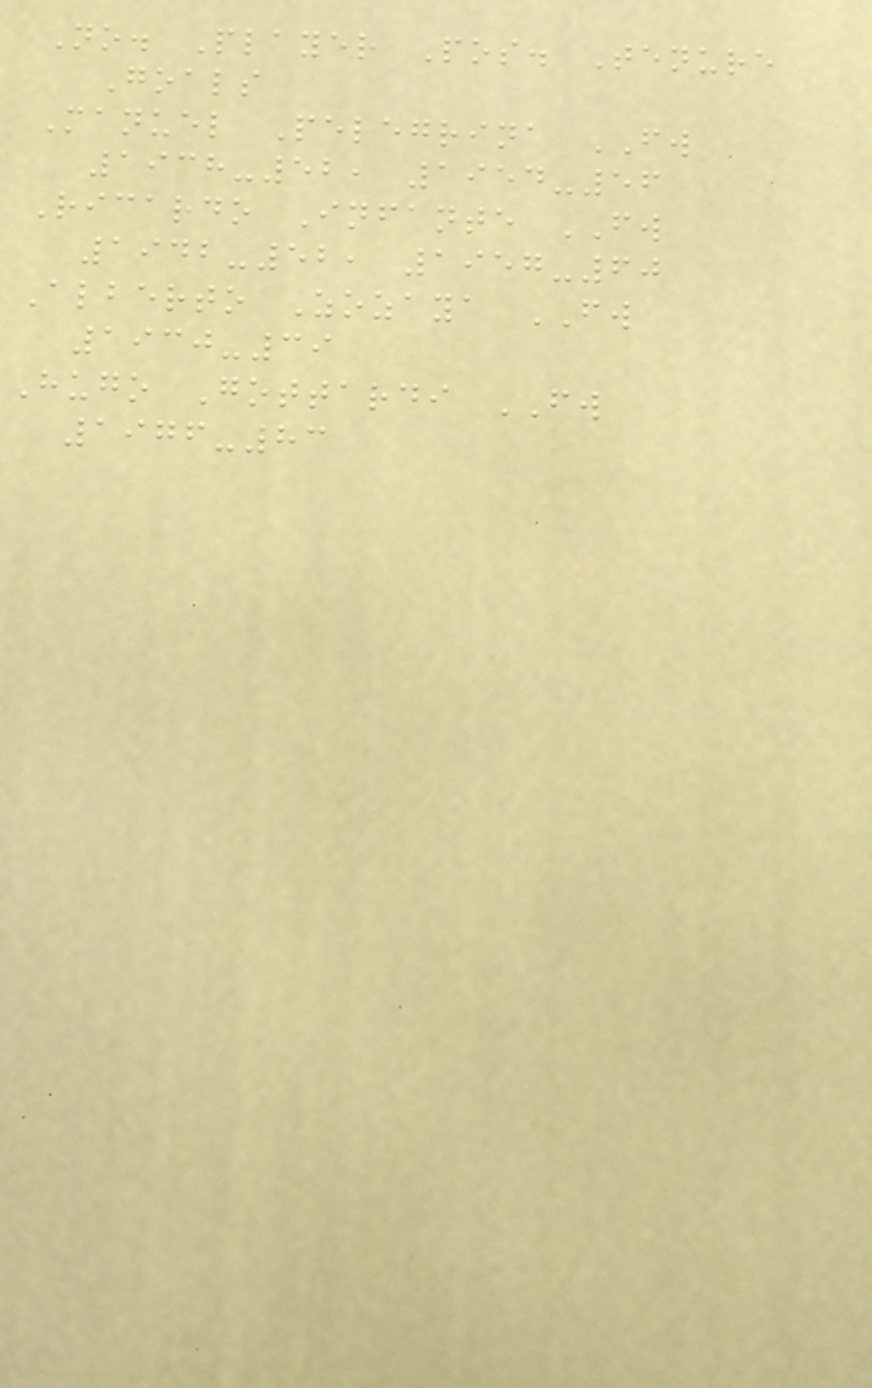No. Player Pos. Tenure
Goals
Manuel Pelegrina FW
1938-52, 1954-56
Ricardo Infante FW
1942-52, 1957-60
Alberto Zozaya FW
1930-39
Hugo Gottardi FW
1976-83
